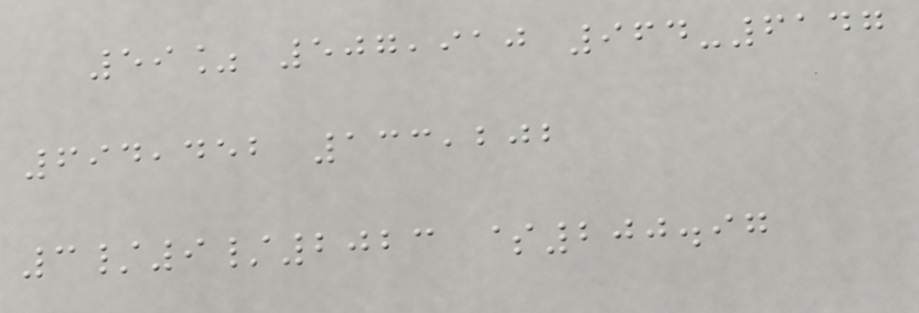59% 507,910 964-6147
694,452 133,202
3/9/2023 $200.97
